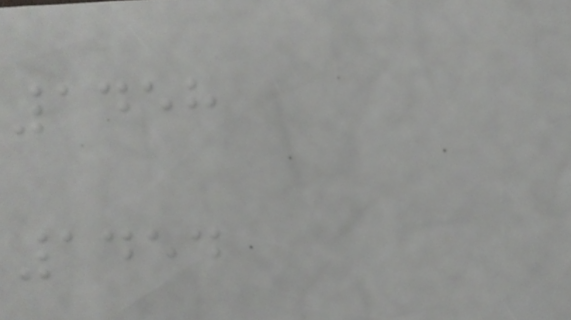1458
1454
